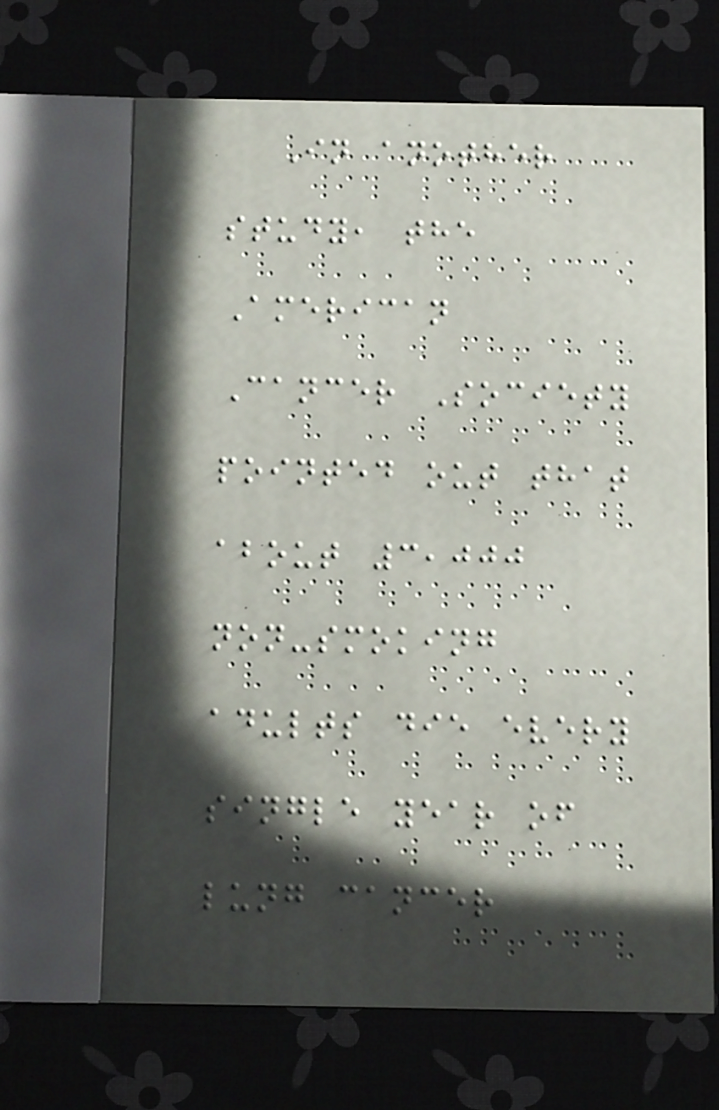In another
study, the
American
Cancer Society
pointed out that
about 3,000
non-smoking
adults die every
single year of
lung cancer
